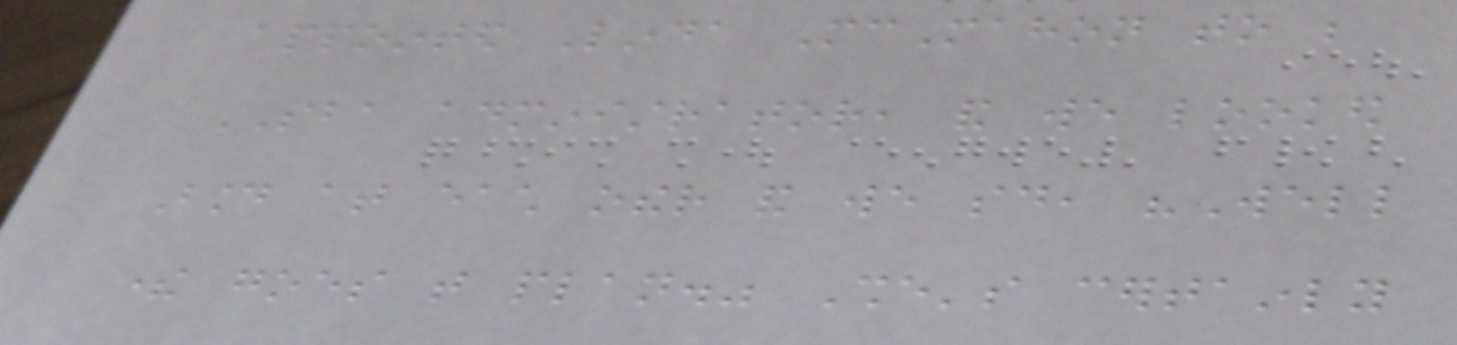appointed Linda McMahon to be
SBA administrator, and we looked
around at each other and we said, "Well
there goes that plan." She's certainly
